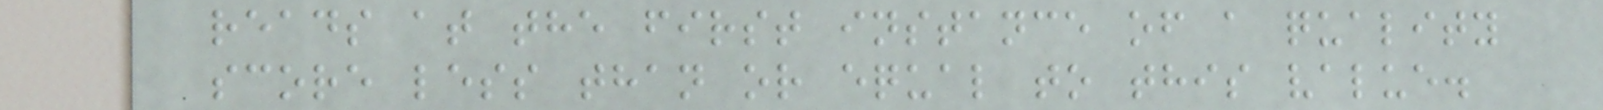reads at the first instance of a quality
score less than or equal to this value.
